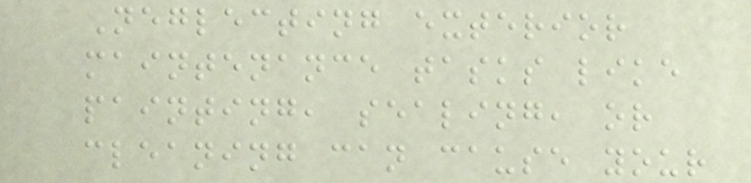Neglecting exterior
maintenance tasks like
painting, sealing, or
cleaning can cause your
